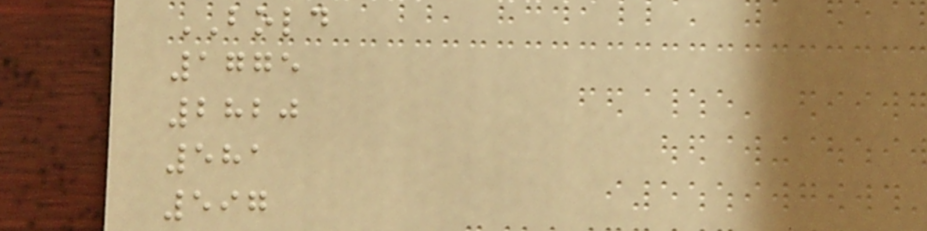BOLD
1775
2820
581
597
